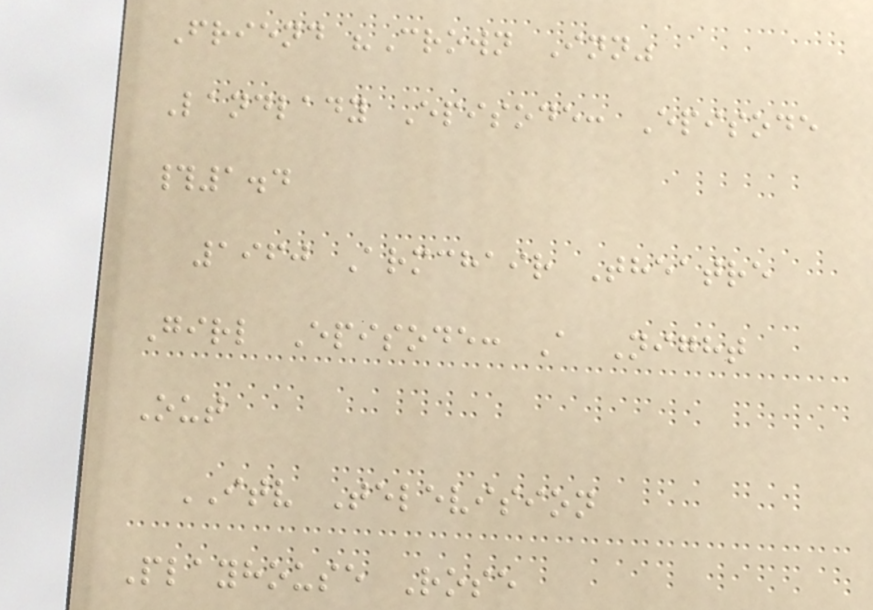Friend "Crown Inn"
Landlady Episode: Episode
#1.4
1960 Armchair Theatre
Girl Episode: A Night
Out
ITV Television
Playhouse Rose
